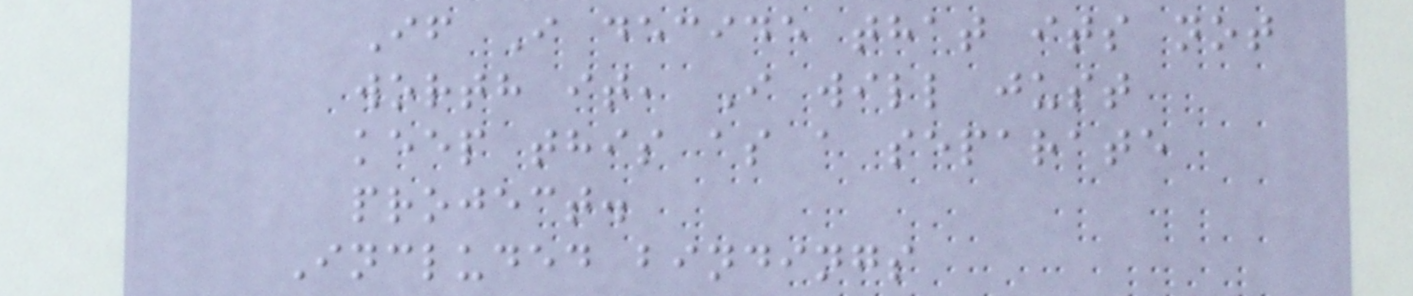If I decide that its not
worth it, I will just
keep this as a separate
project.
Included bindings
